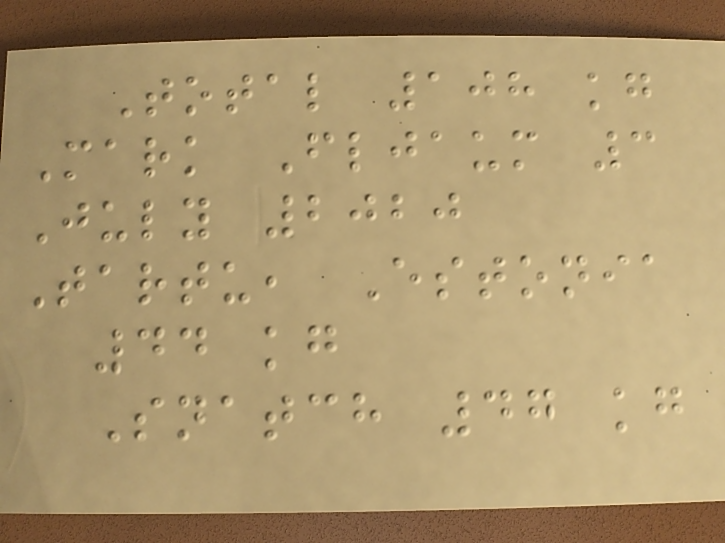Total 108 kg
Mark Fljaum 3
July 2020
Tartu, Estonia
44 kg
Snatch 47 kg
